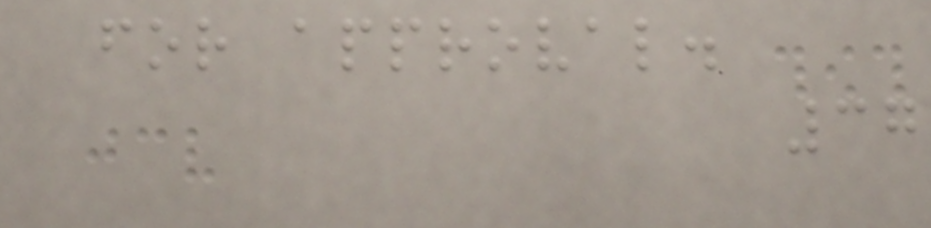for approval.
37
